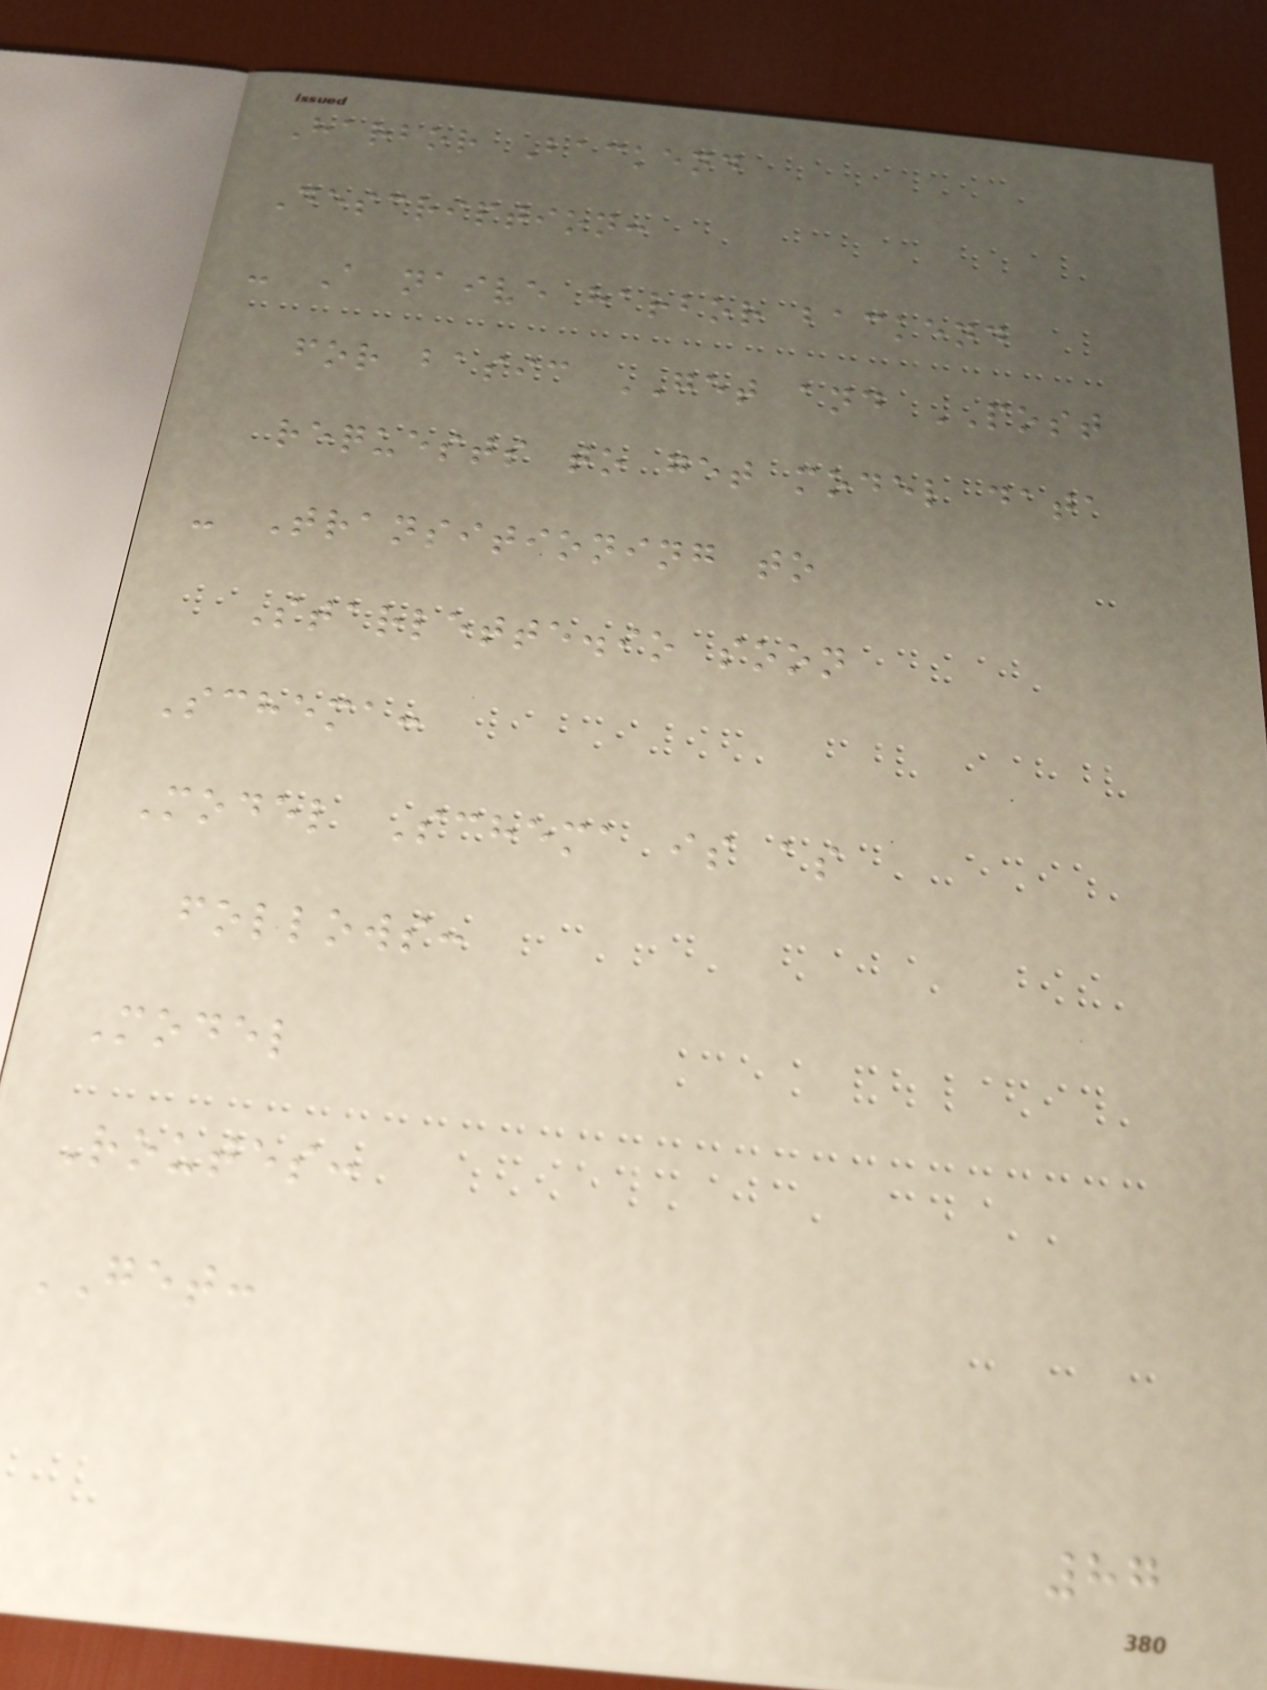Harbor Backend
Description:
- A naive harbor backend
for basic GET and POST
requests to get model data
- Transitioning to
Starlette.io soon
Schema:
Model Schema is as
follows:
Model
Routes:
GET:
87
